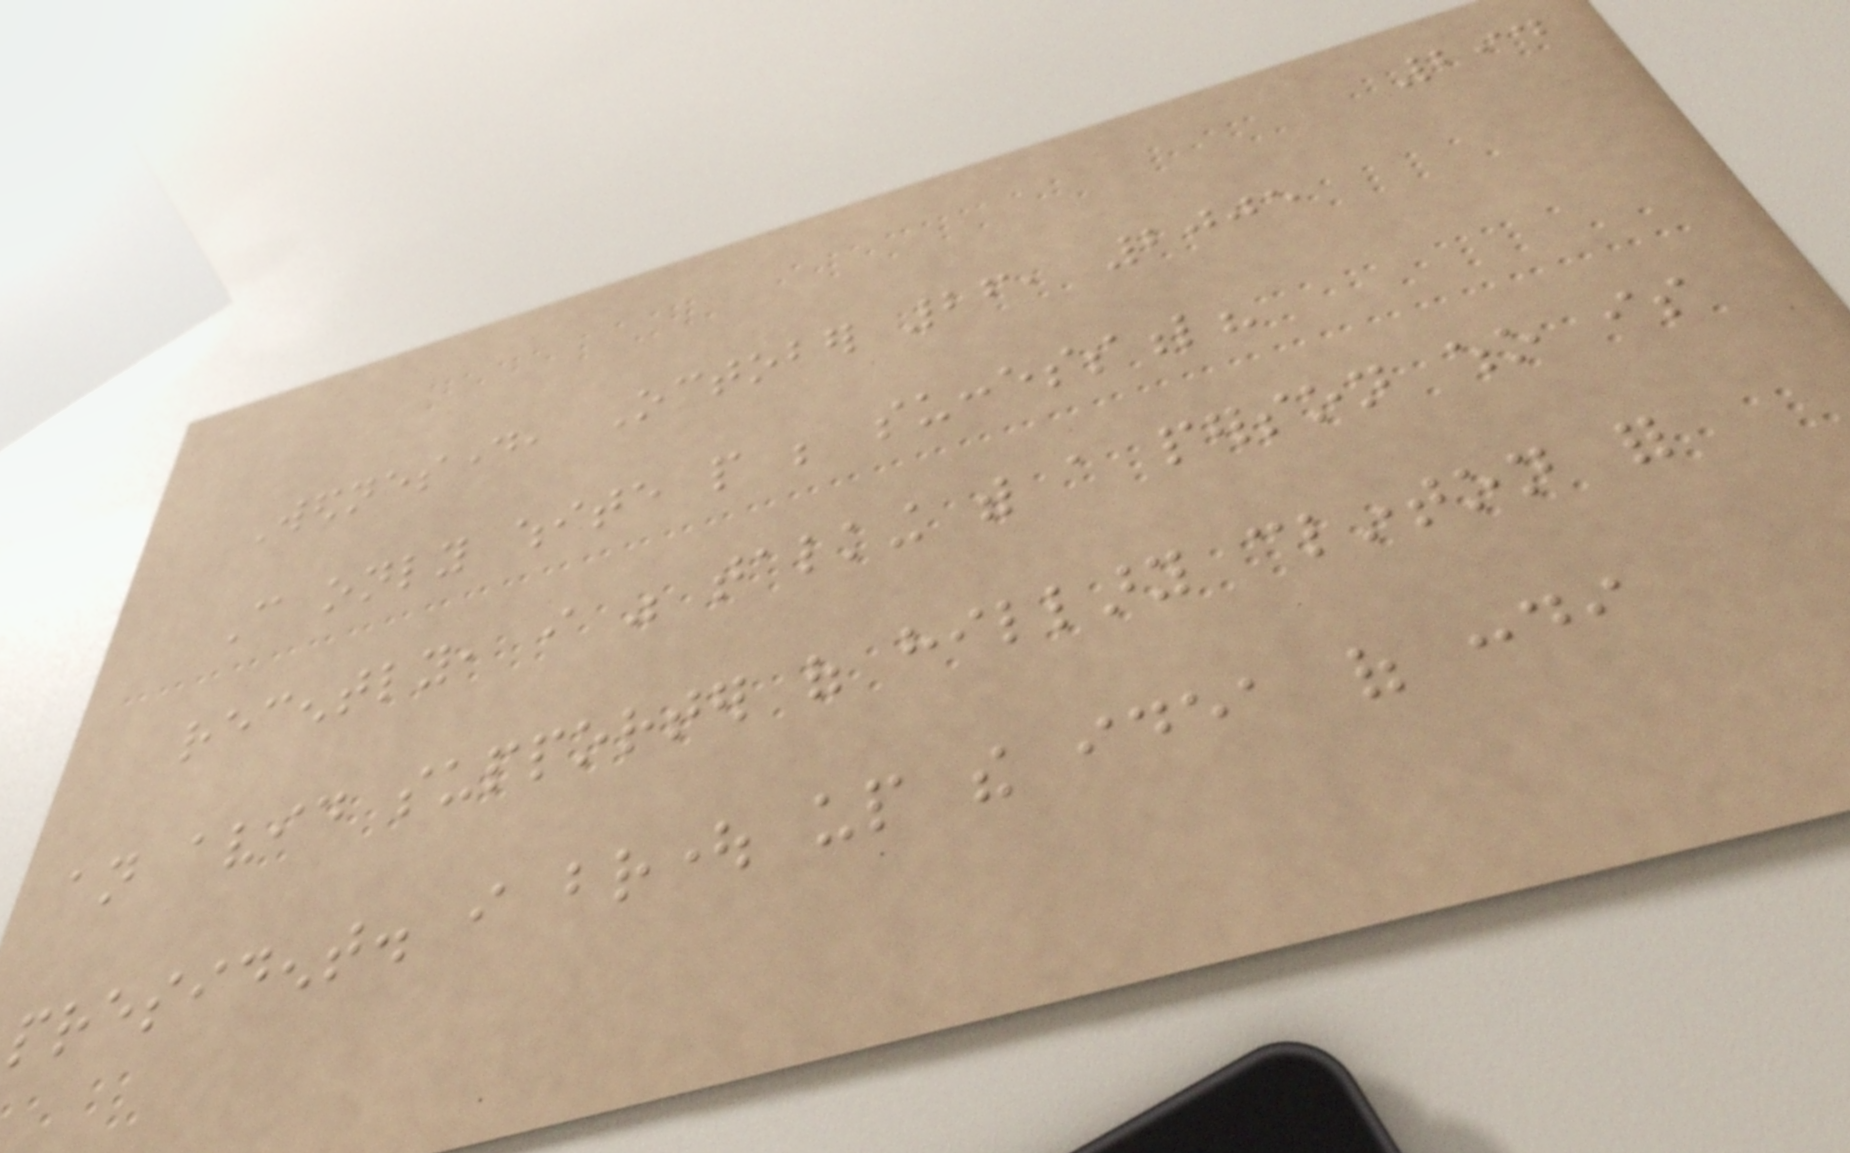294
Wednesday, October 26, 2005
Can only white people be successful?
recently, i was talking with a person who is
an avid supporter of hillary clinton for
president. i brought up the idea of condi
